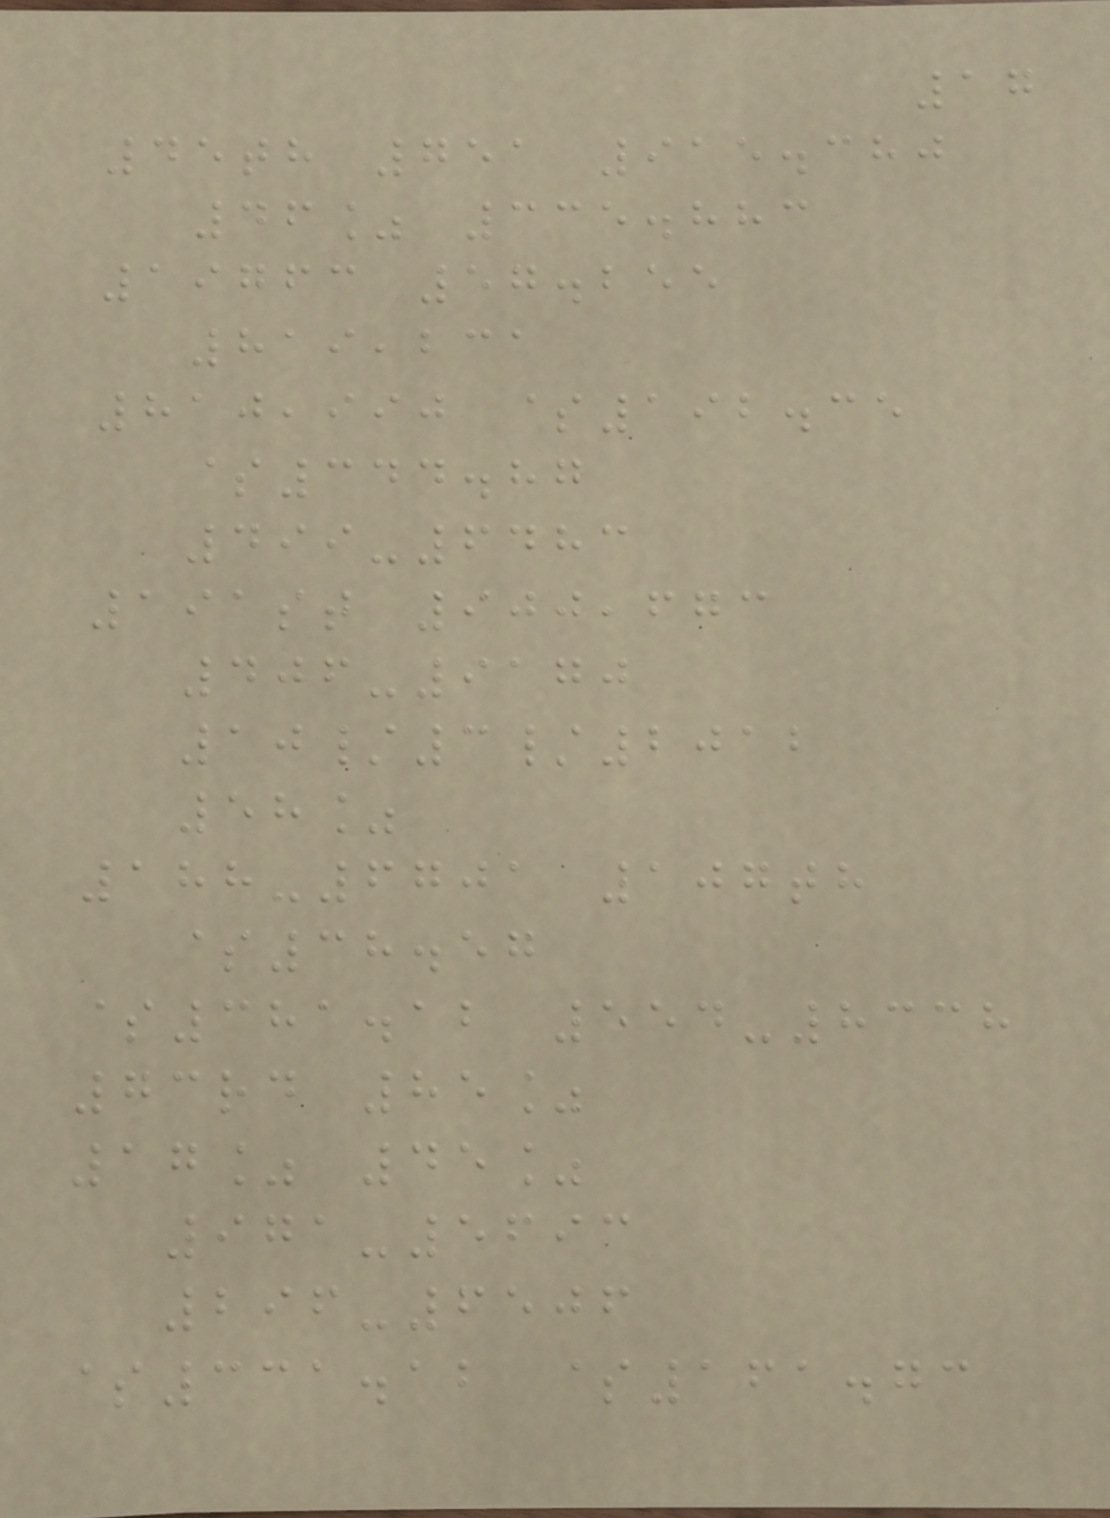17
45th 751 915.380
46% 335.883
19763 57.255
819,231
810,990 $192.35
$344.87
499-6483
191st 900,673
406-9170
10/3/2012
58%
188-6701 107th
$38.57
$381.12 554-8338
73rd 85%
17% 45%
971-5693
296-6506
$331.12 $161.73
